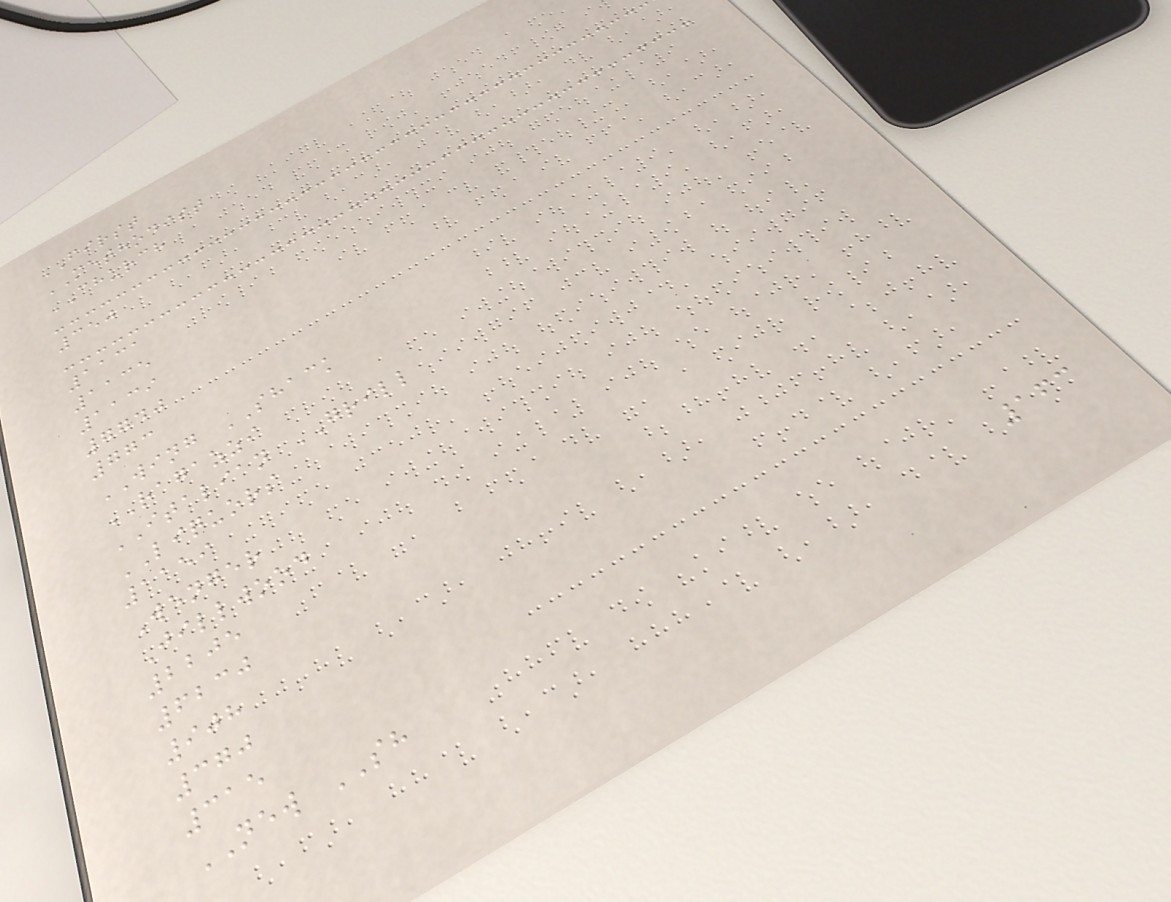FIRST
METHODIST
CHURCH
350
1131
1135
1139
7740
773
WING SHACK
RAGAZZI
ITALIAN GRILL
LIQUORS
1159
Wenger
Jillwood
2205
6230
908
370
315
NEW SH
163
